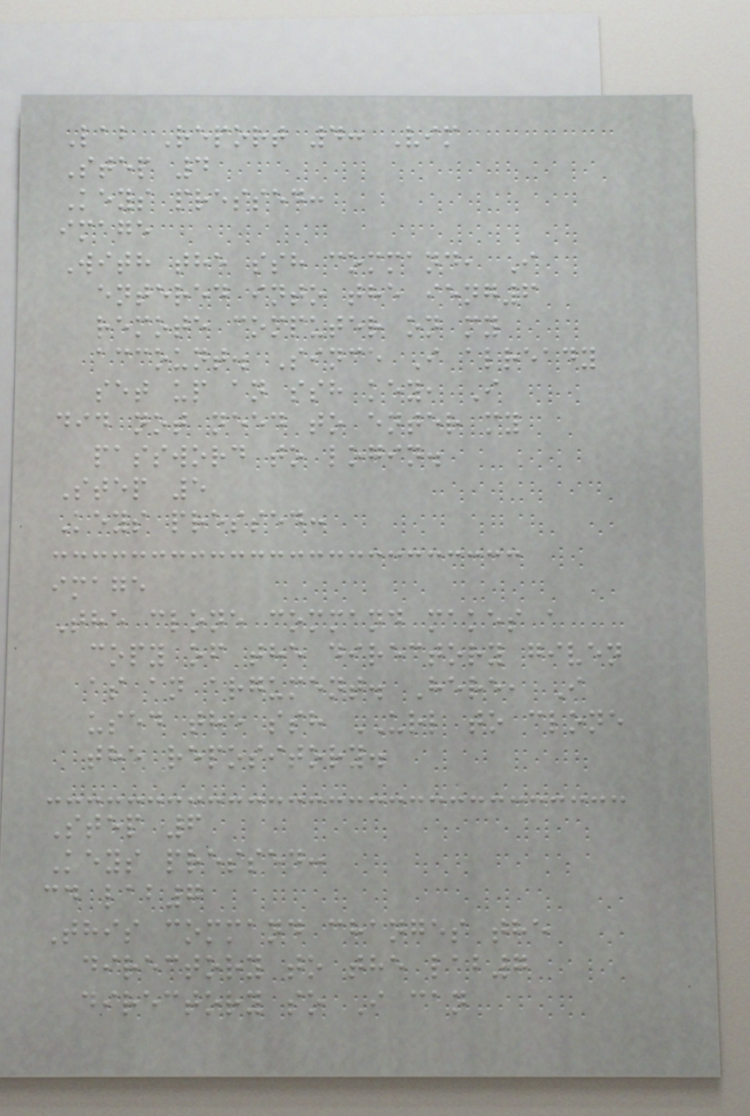Lab Report 4: Vim
Step 4
Keys pressed:
image
With the ssh command, I
entered into the ieng6
remote computer on my
account. Since I already
set up an ssh key, I
did not need to enter my
password to login.
Step 5
Keys pressed:
image
The clone command makes a
copy of the directory given
as an argument. Here, I
used the ssh URL to clone
the repository.
Step 6
Keys pressed:
cd lab7
This command changes the
directory to the lab7
directory so I can
